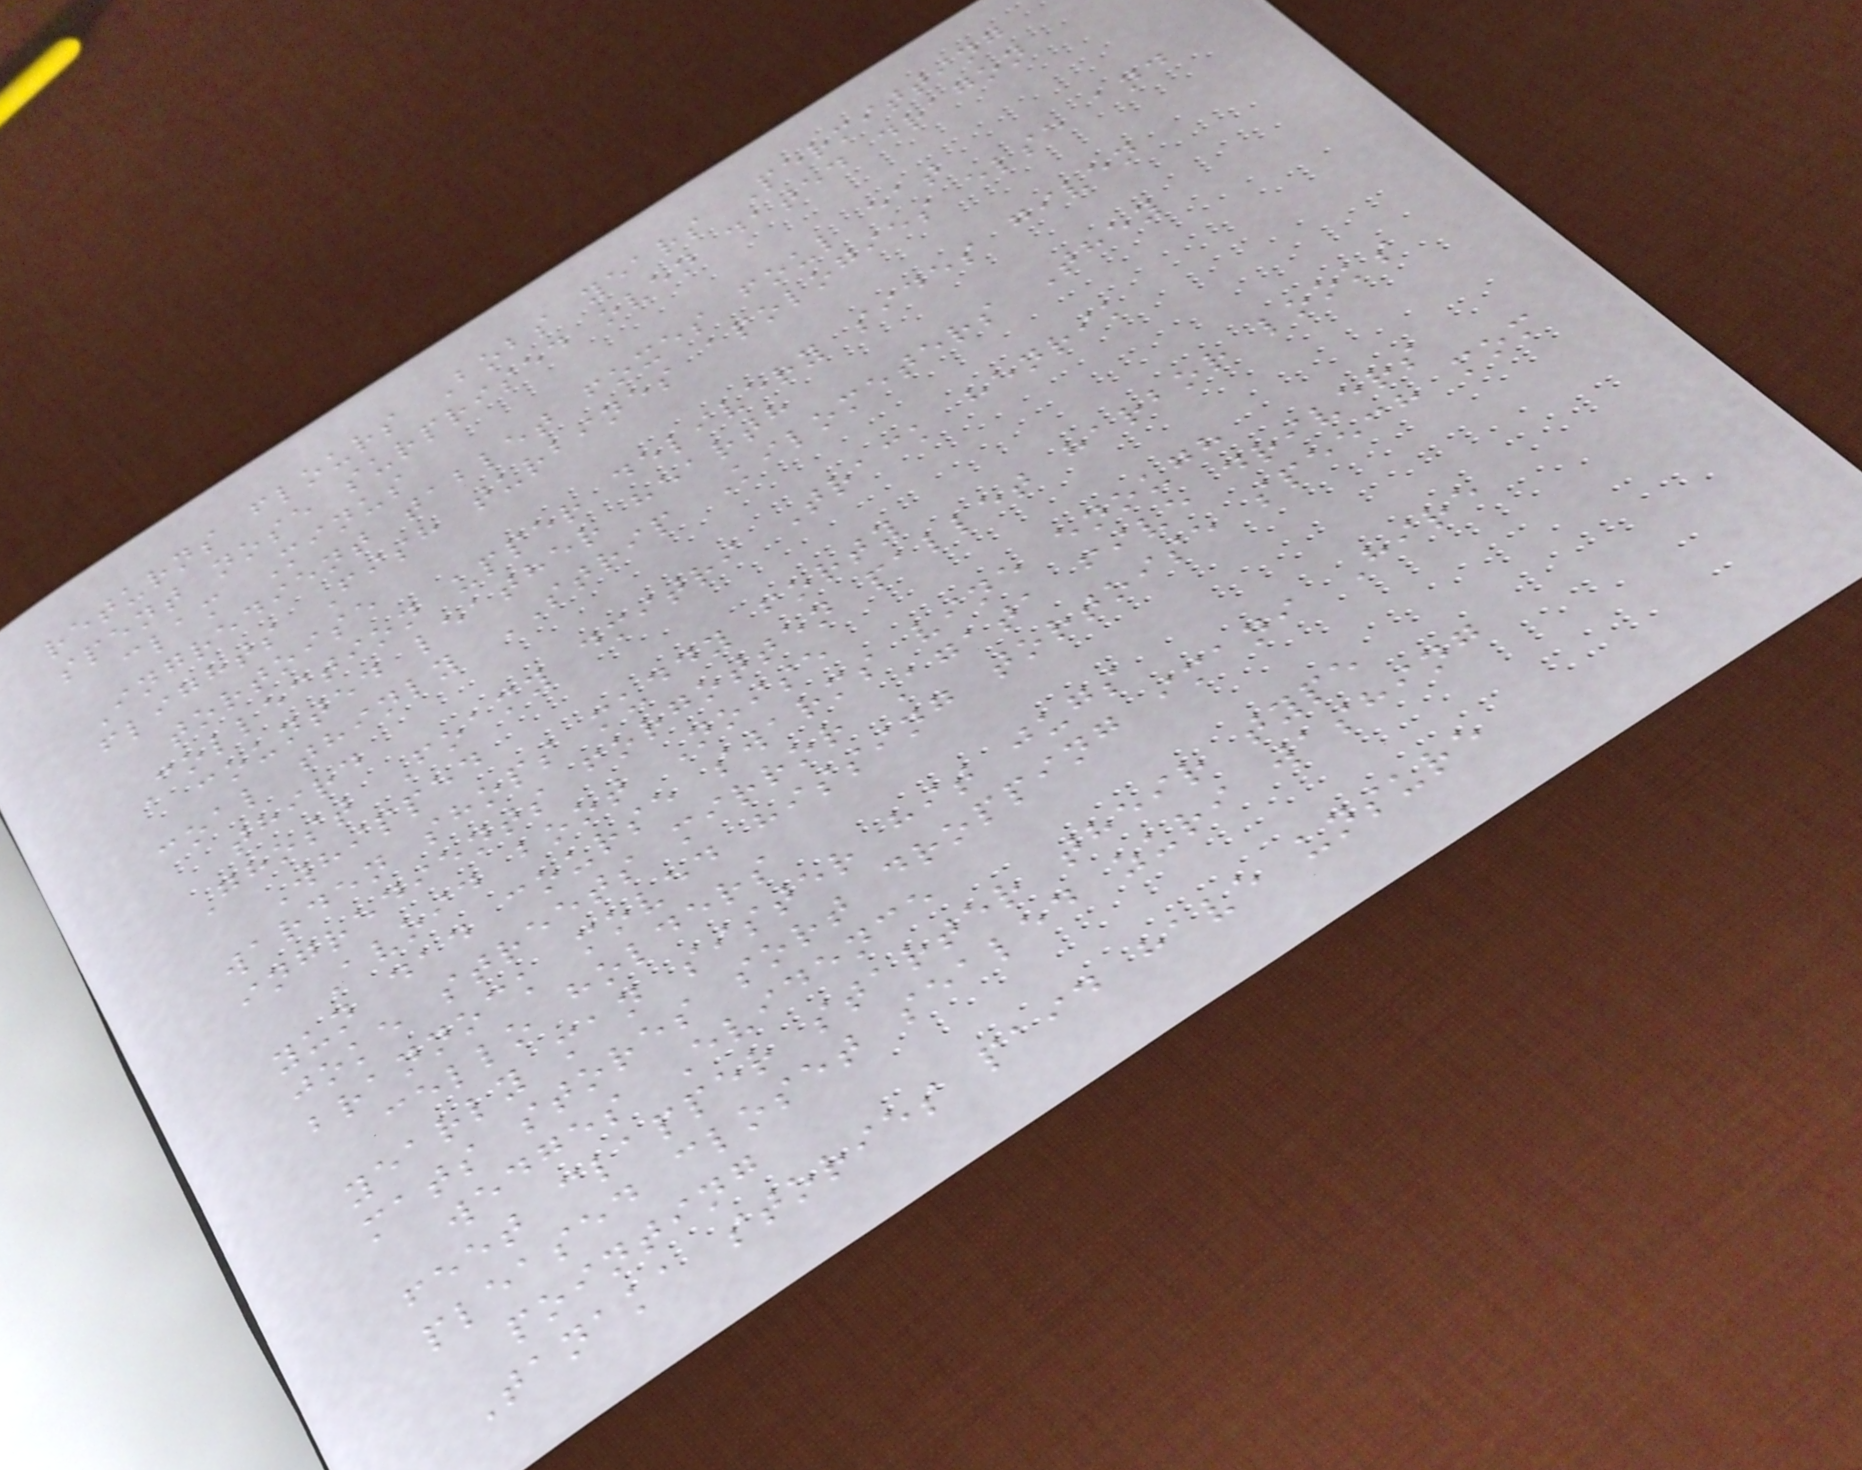returns flours Bobs years Permitting
spent nose surprised oven dated dragon
clam Minus
Ingredient tablet foxes foul eat
flights Fish turbines apologies else and
tortoise
Collection upper delivery sides given
counted leather hearth
coal thinly STRIP Kilometers They
third
Ghost Foamy dmitri Track henrik
Whipped
warden shops muddy forty
ingredients forgotten pallet harbor looks
Avoid boot Noise
yun dad course swarms vine enough
joke streets mirror Agata five drivers
brannock moved hissing tortoise speech mom
cello holders
yearly man sister hit jugs
mats stores sort dropping imani Hire
wedges Evidence
feet clapper starter their type
pleased closet sealed zuri washing
pointing
Tanaka stories paid have unsure
